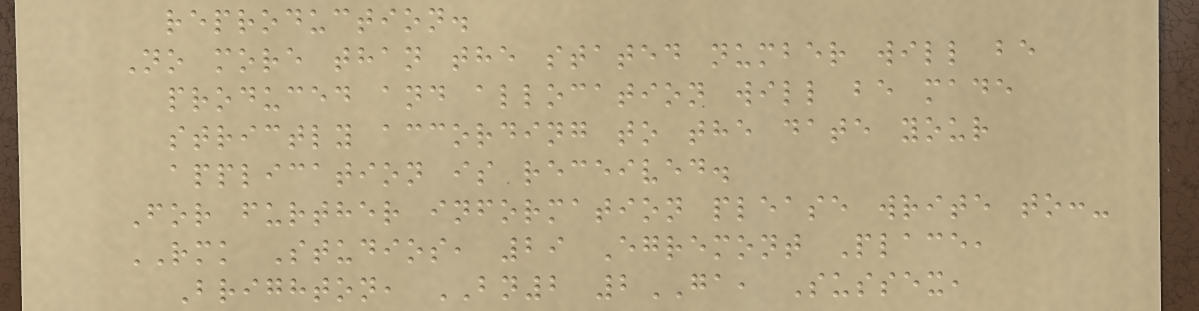reproduction.
No more than the stated number will be
produced and allocation will be made
strictly according to the date your
application is received.
For further information please write to:-
RMK Studios, 29 Egremont Place,
Brighton, BN2 2GA, Sussex,
